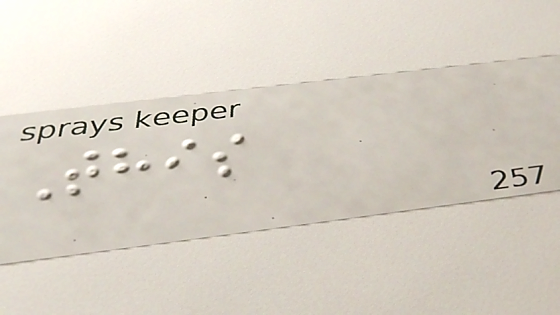This
